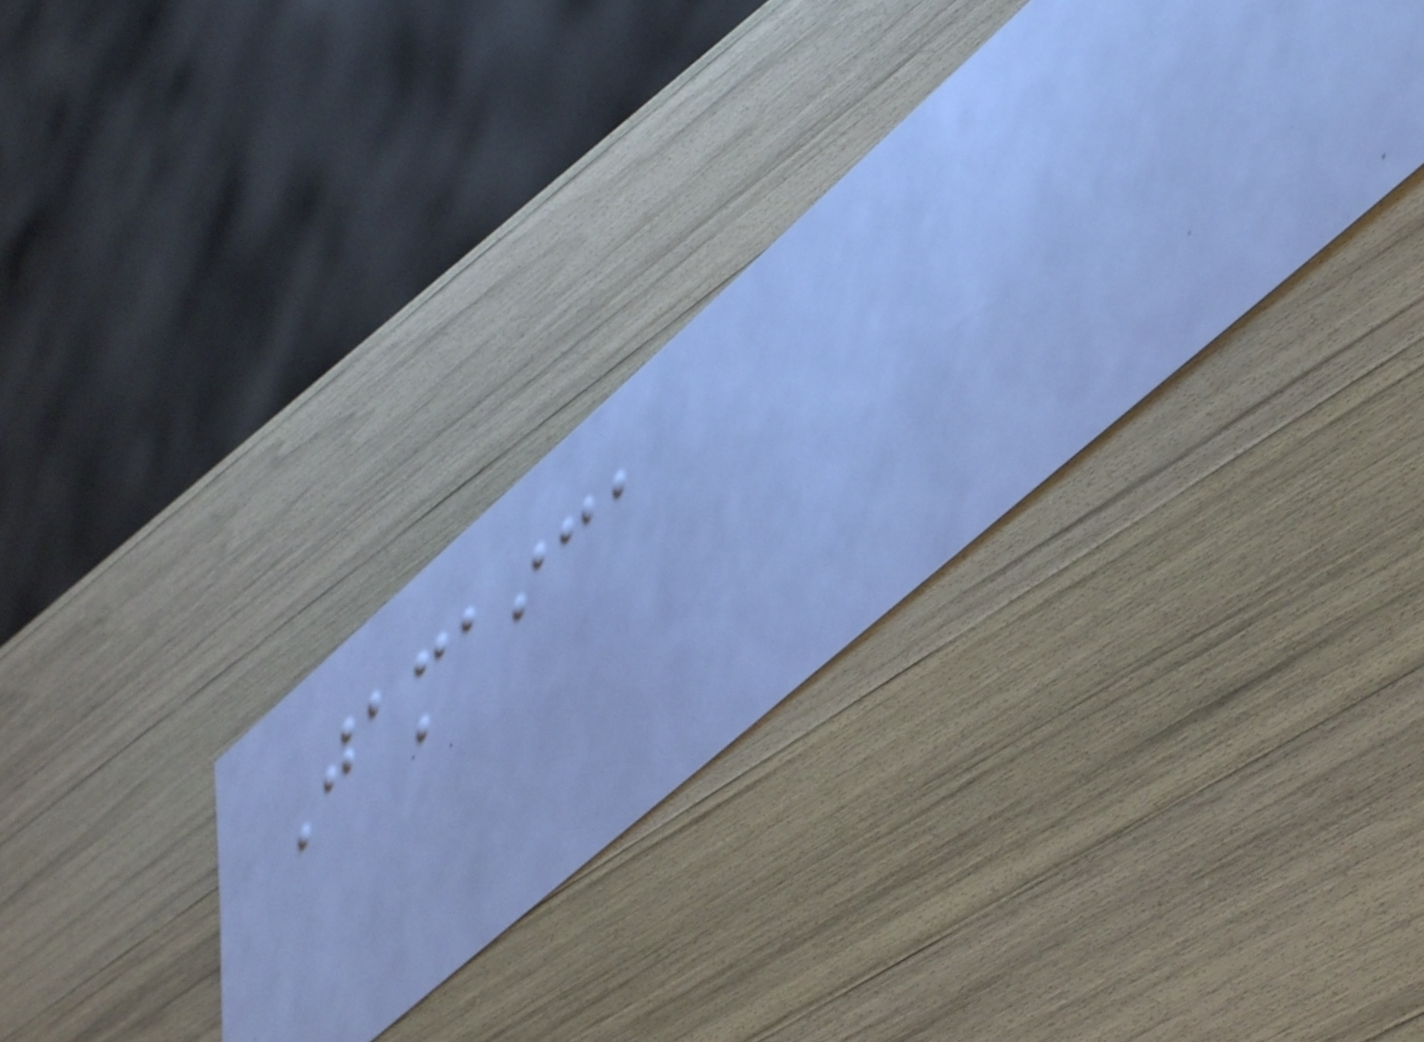Jamaica
